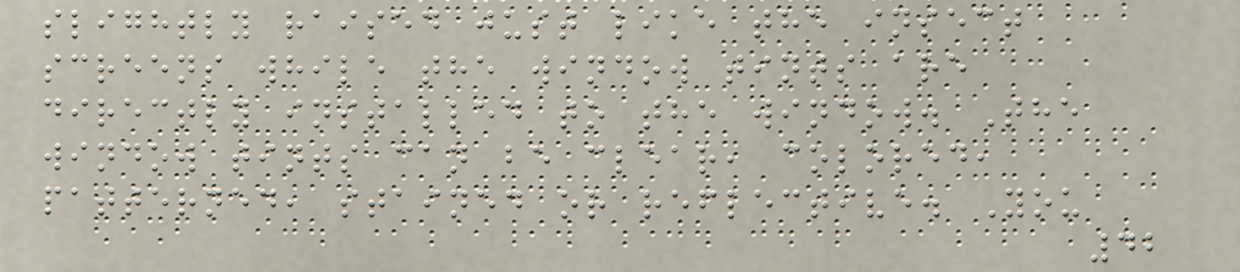slightly raised just like the insect
screens while the window tints are
directly installed to the window. The
window tints can be clear, colored,
patterned, stained or reflective. You
42
